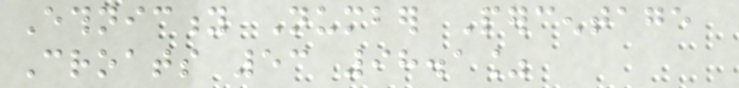Ethnicity Number Percentage
Croats 53 98.1%
